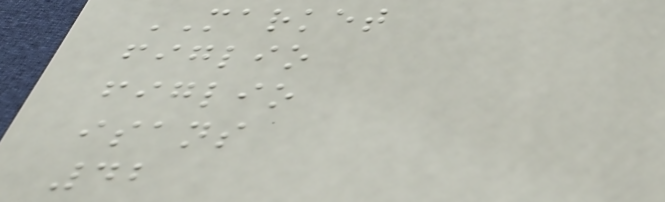MARKET
figlio
figlio
isans
42
